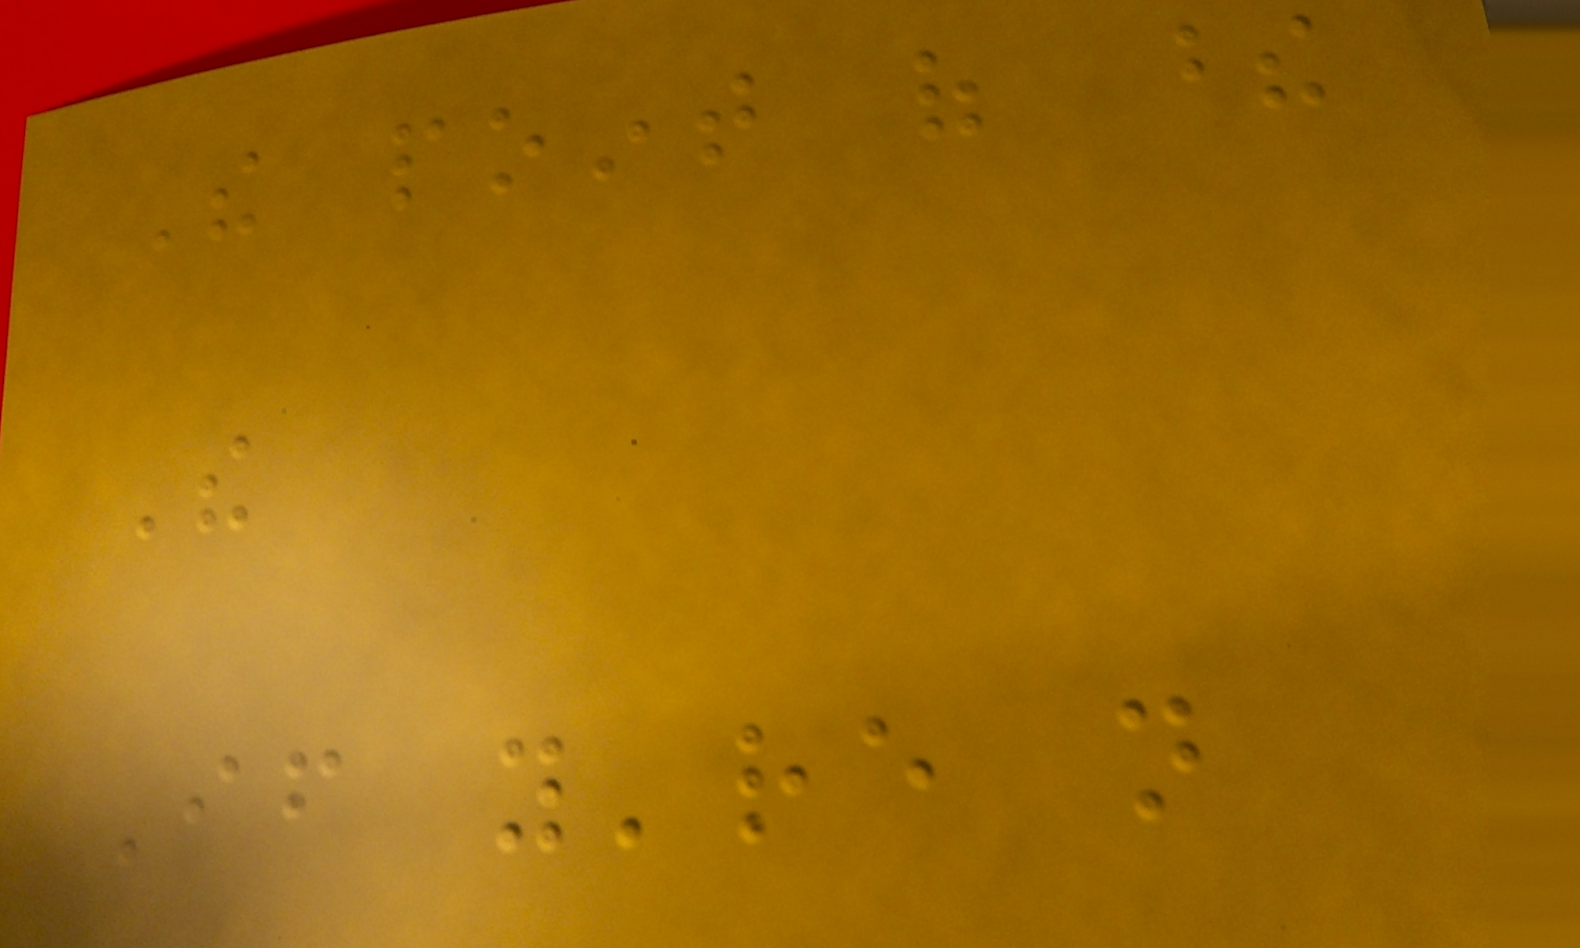The point of these
The
If you're not
